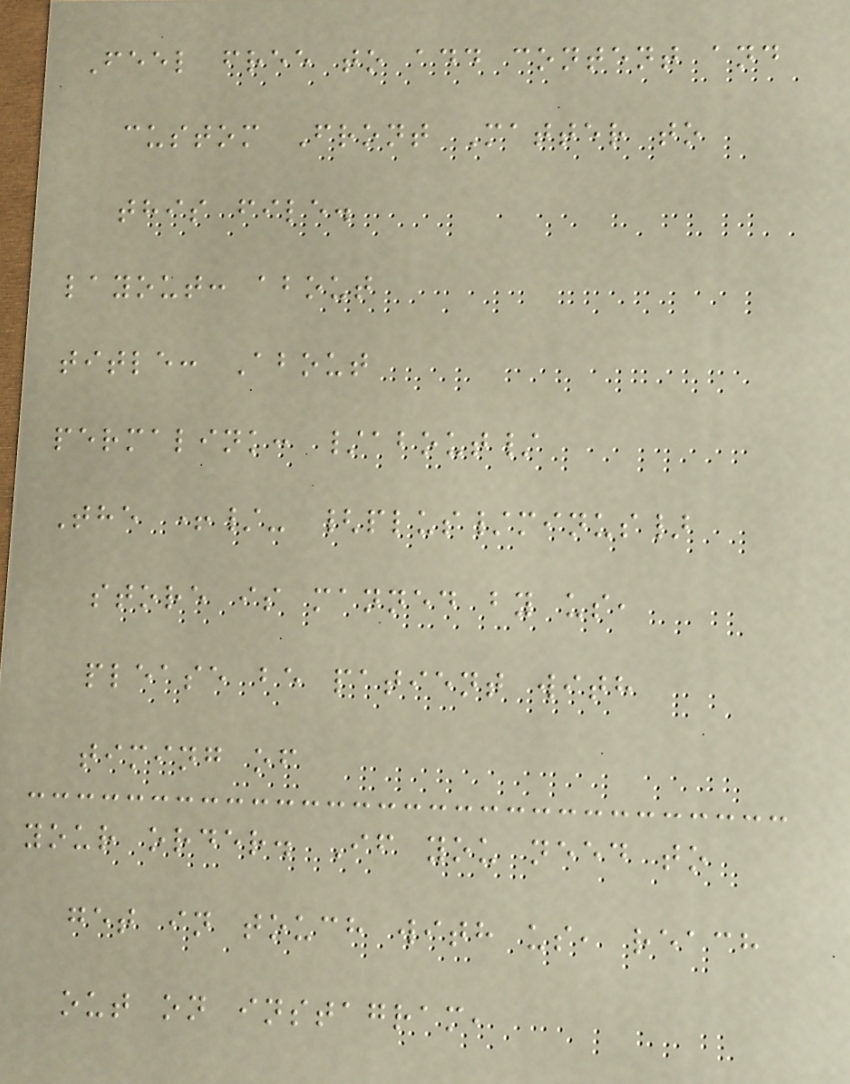Feel free to add content and
custom Front Matter to
this file.
layout: about
title: About
permalink: /about/
The +/- {plus/minus}
store is manned by us,
please be patient with
timing of
your order. If you need to
get in touch with us, reach
out on instagram,
